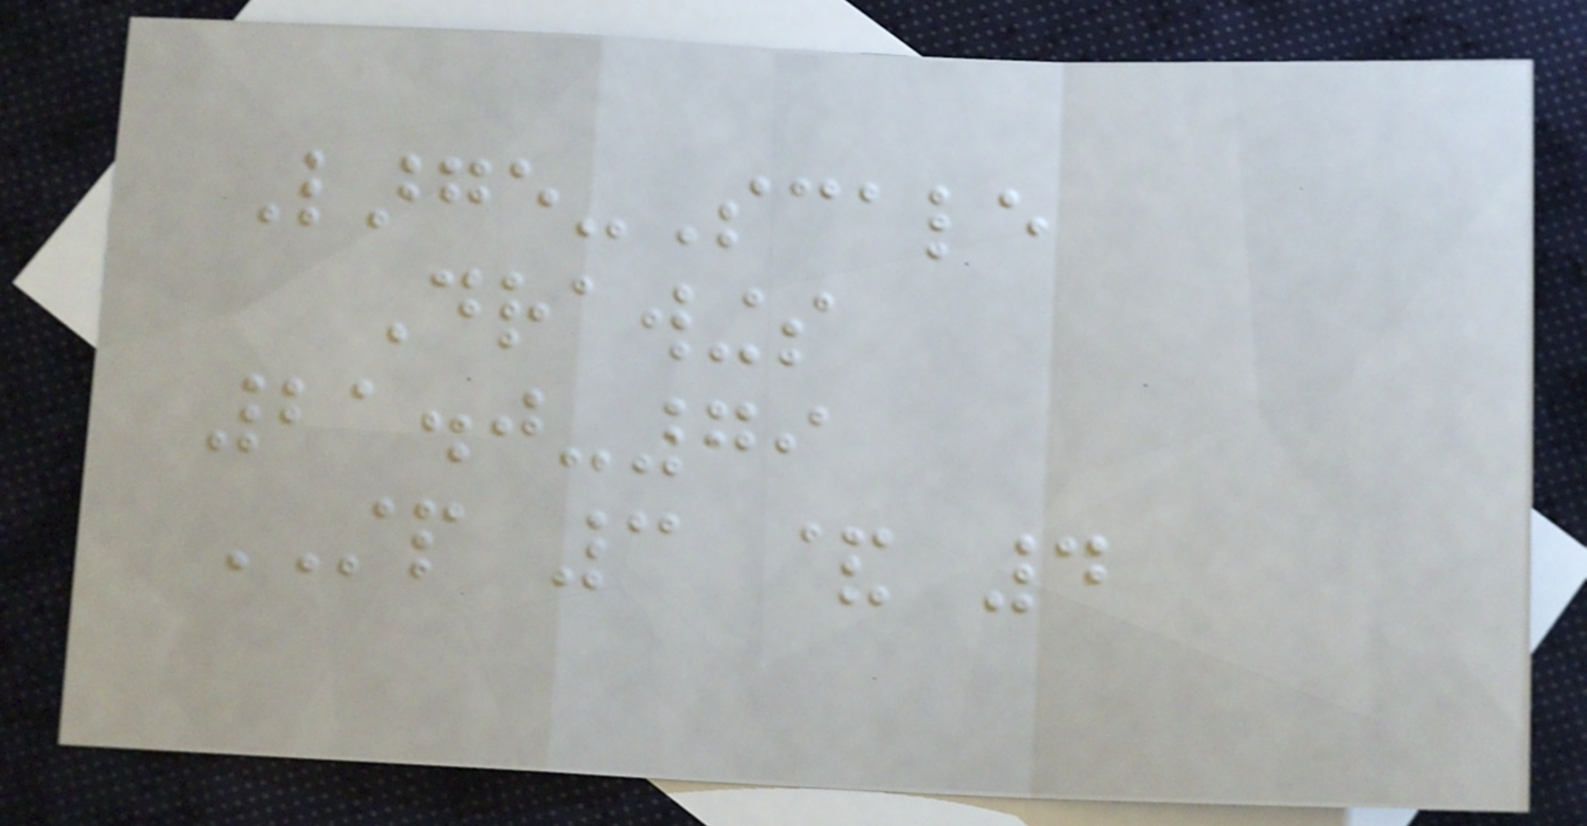Large-Scale
Drawings
21.0-79
STP 3 & 4
